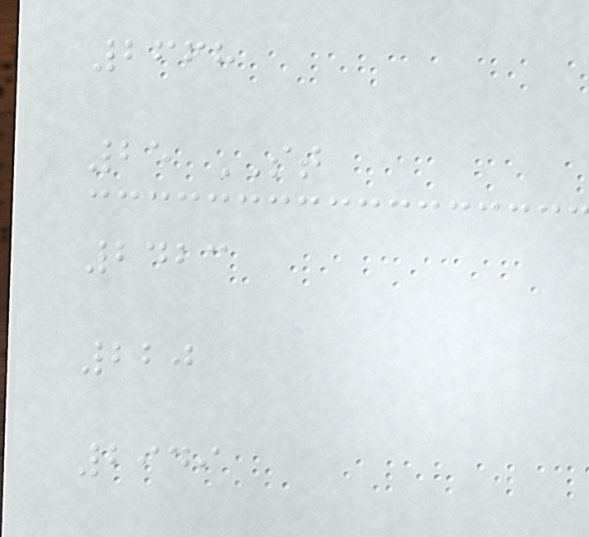2668
25 ST
2423
220
2949
